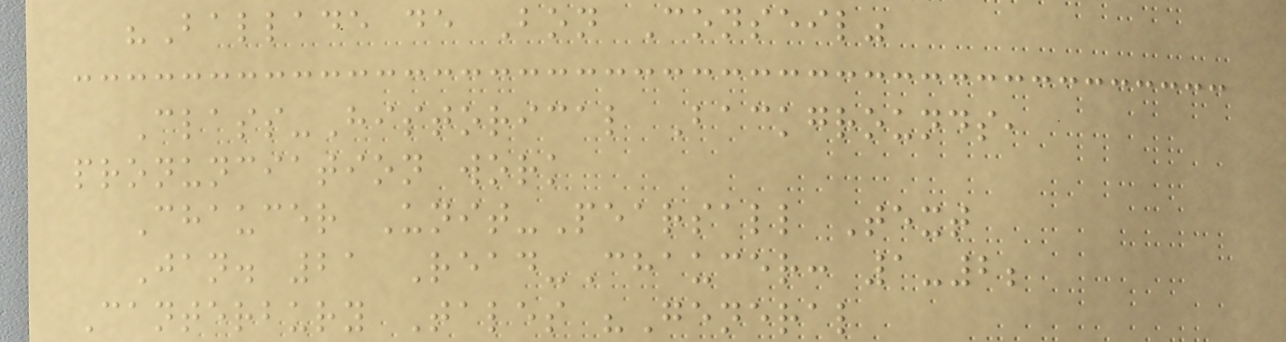"Ballade de Bon Conseil"
Class-Historical Backgrounds,
pronunciation work
Chaucer Unit-Pearsall Text
Jan. 21 Read-Chaucer: 1-2;
Canterbury Tales "General
